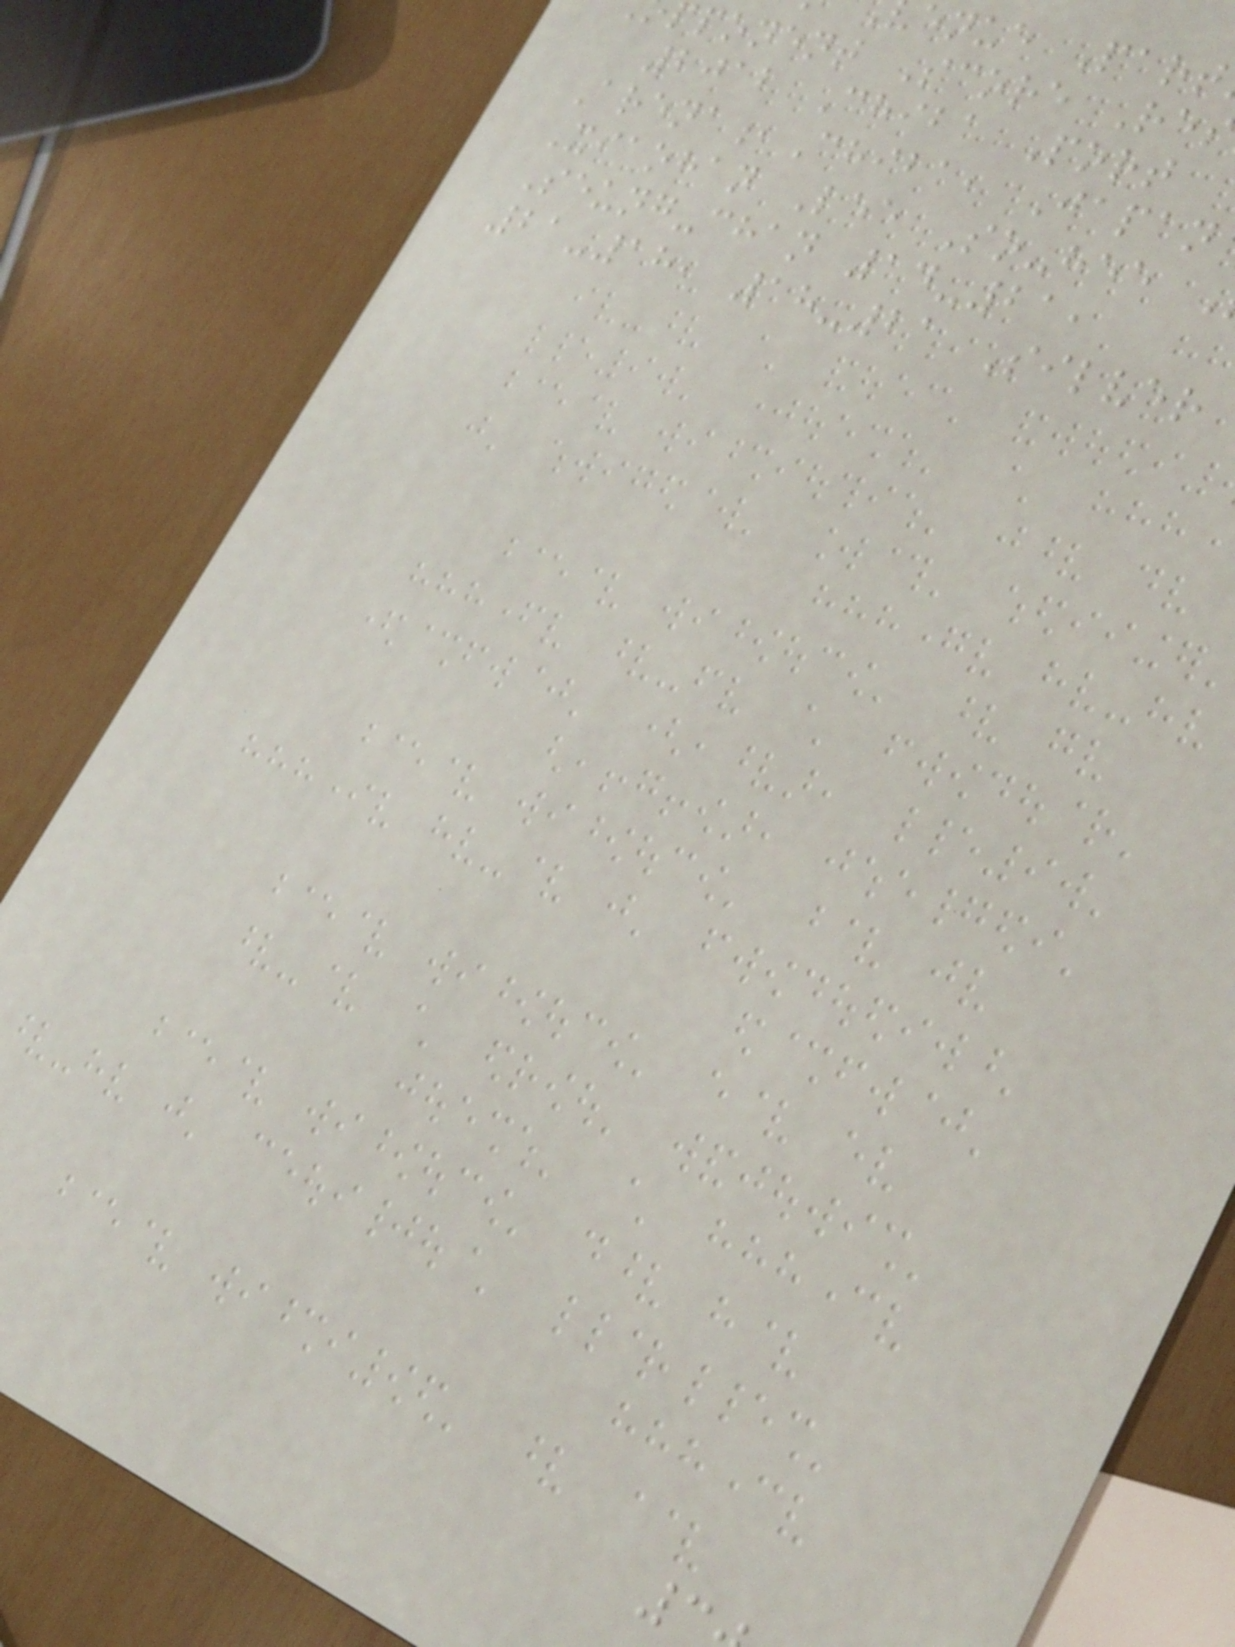enue Part
ponent Score Re
2012 Chiba Port
Arena,Chiba, Japan
Xiaohan Lee So-hee
Seung-chan 14-21,
21-18, 18-21 Silver
